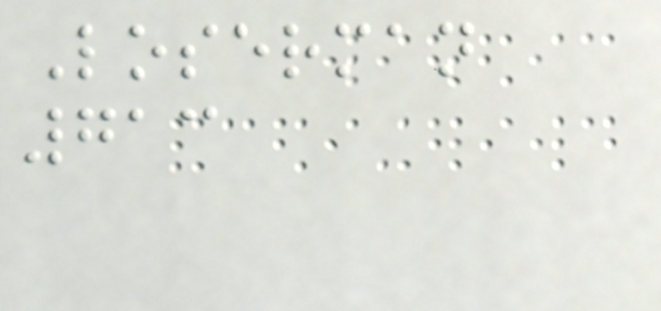Loserman
713
